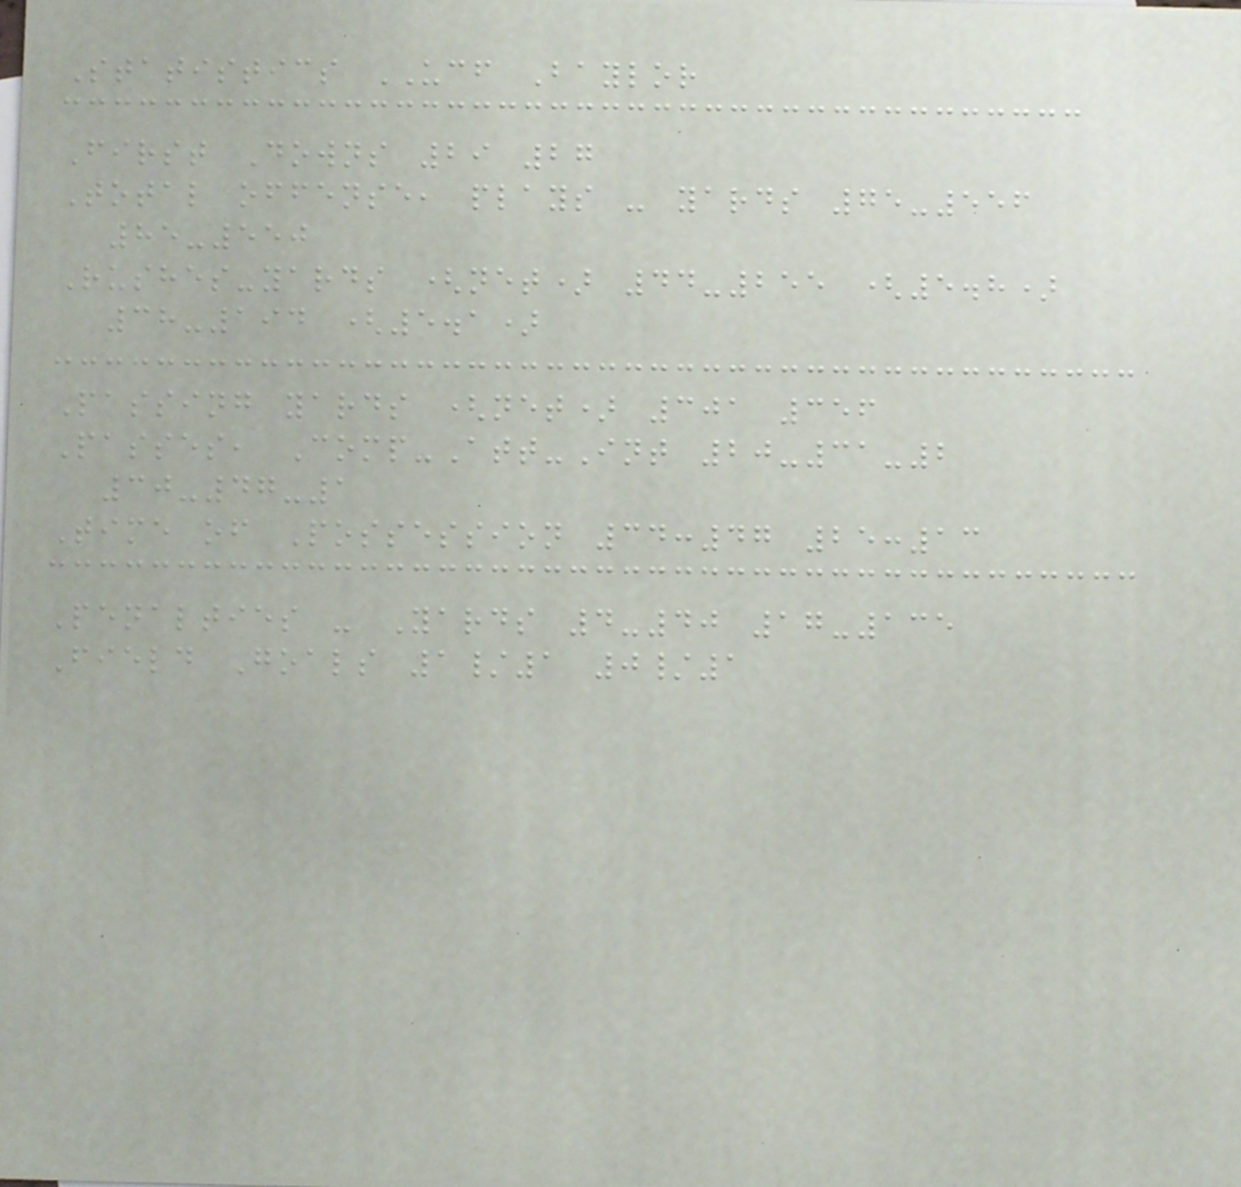Statistics UCF Baylor
First Downs 29 27
Total offense, plays - yards 75-556
85-550
Rushes-yards (net) 44-255 (5.8)
38-194 (5.1)
Passing yards (net) 301 356
Passes, Comp-Att-Int 20-31-2
30-47-1
Time of Possession 34:47 25:13
Penalties - Yards 4-40 17-135
Field Goals 1/1 0/1
